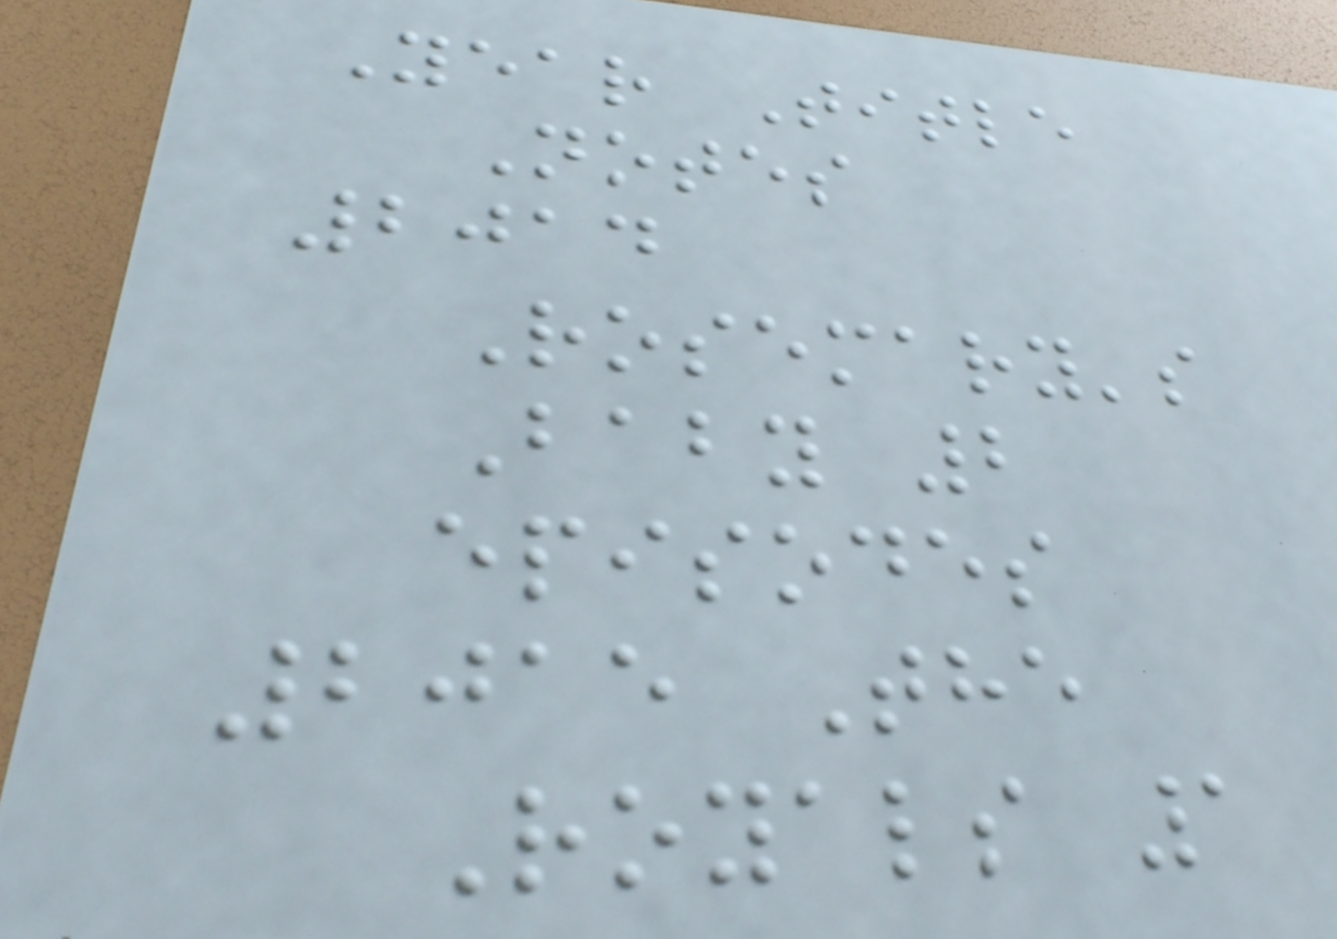Year Title
Notes
2014
Rosemary's
Baby 2
episodes
2015 The
Royals 1
